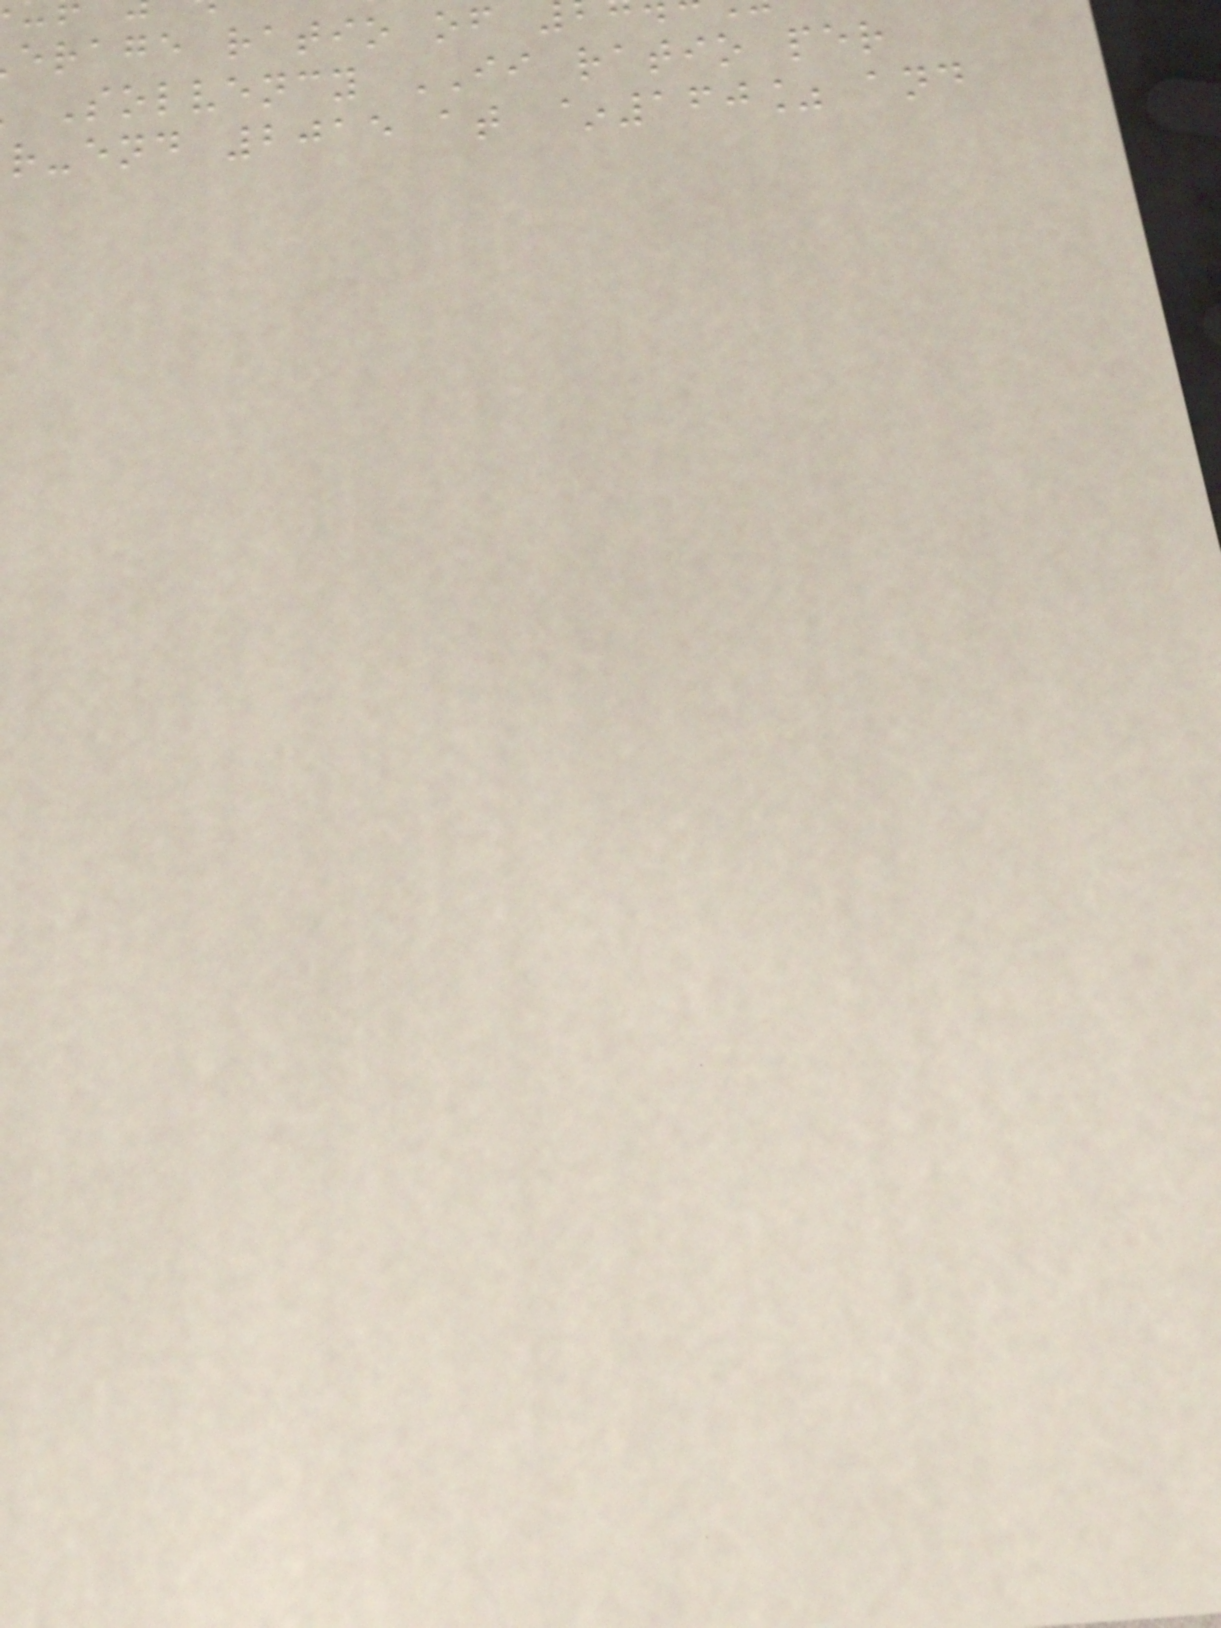erage ratio of
Solvency II ratio per
r-end 2015 at ~160% and
